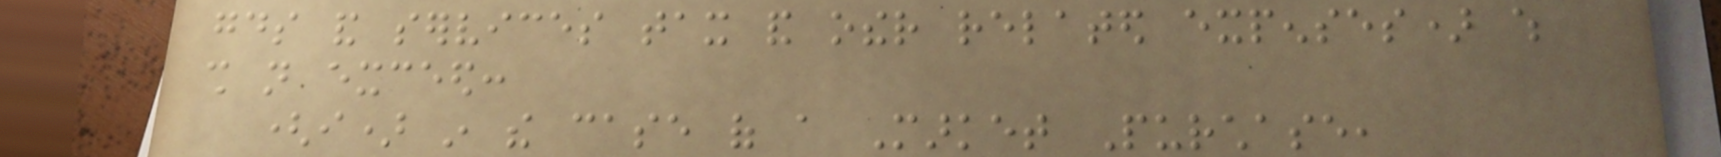goods and services tax and other related expenses) which
shall not exceed:
(i) in the case of a Market Purchase,
